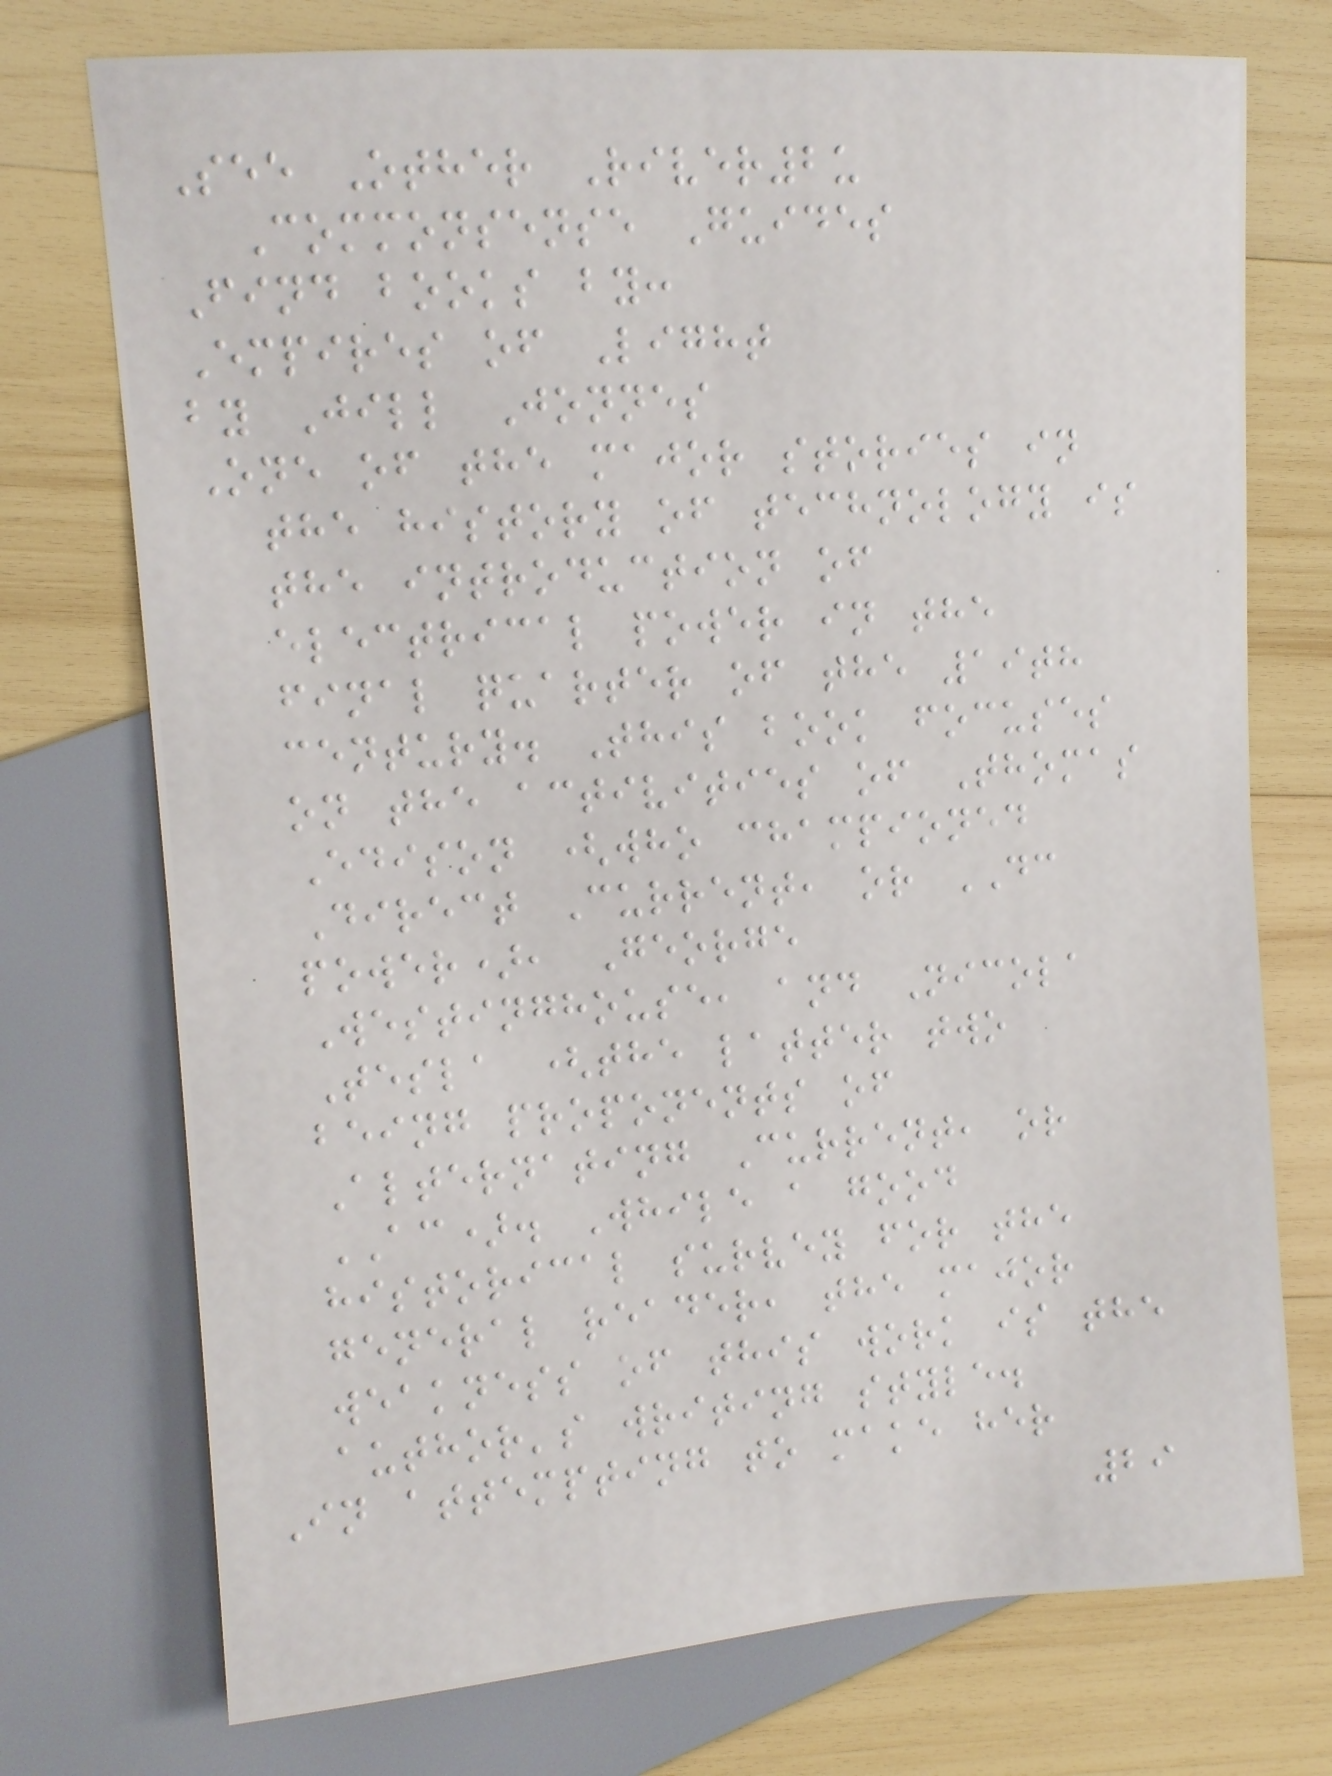See Other River2u
Commonsense Guides
Find books by:
Empires of Light
by Jill Jonnes
One of the major stories in
the history of technology is
the introduction of
electrical power in the
final quarter of the 19th
century. This book focuses
on the activities of Thomas
Edison (who championed
Direct Current, or DC
power), George
Westinghouse, and Nicola
Tesla (the latter two
being proponents of
Alternating Current, or
AC). While a good
historical survey for the
general reader, the major
weakness of this work is the
author's writing style.
In attempting to make her
29
